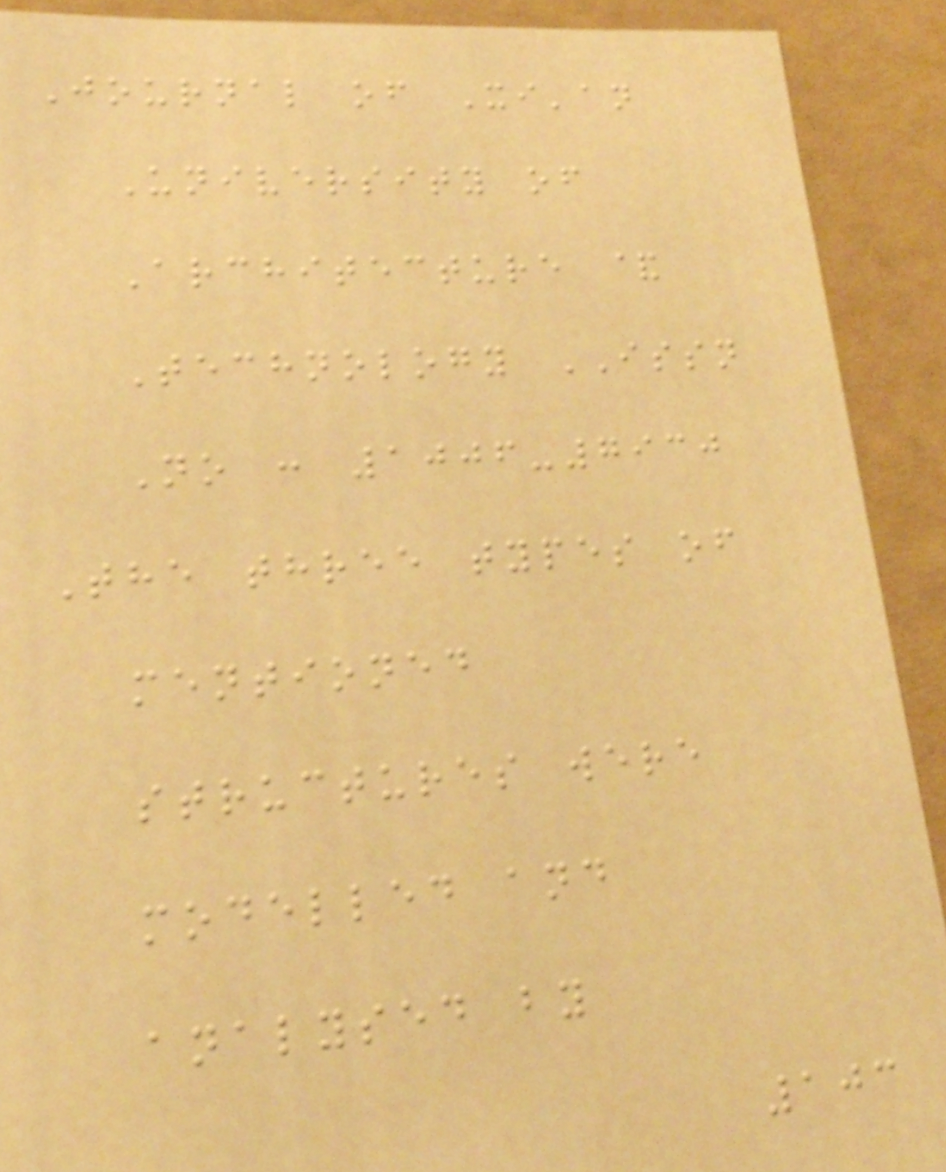Journal of Xi'an
University of
Architecture &
Technology ISSN
No : 1006-7930
The three types of
mentioned
structures were
modelled and
analysed by
103
